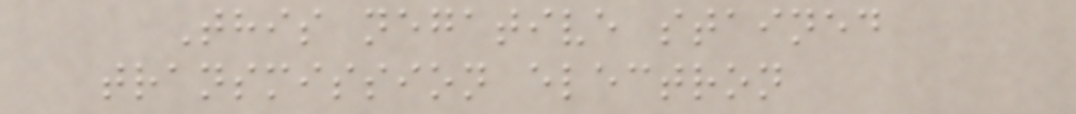This negative stained
transmission electron
